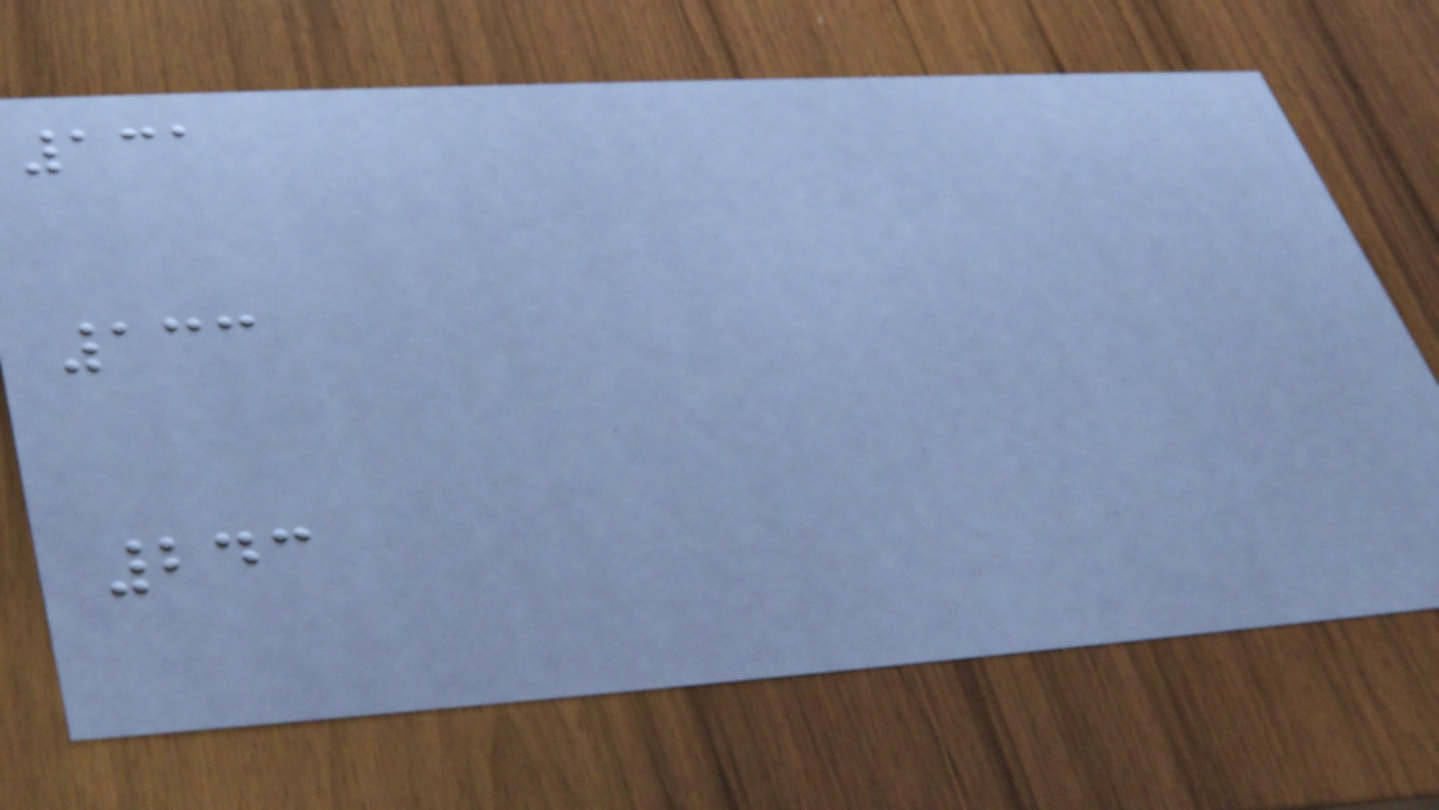131
133
243
